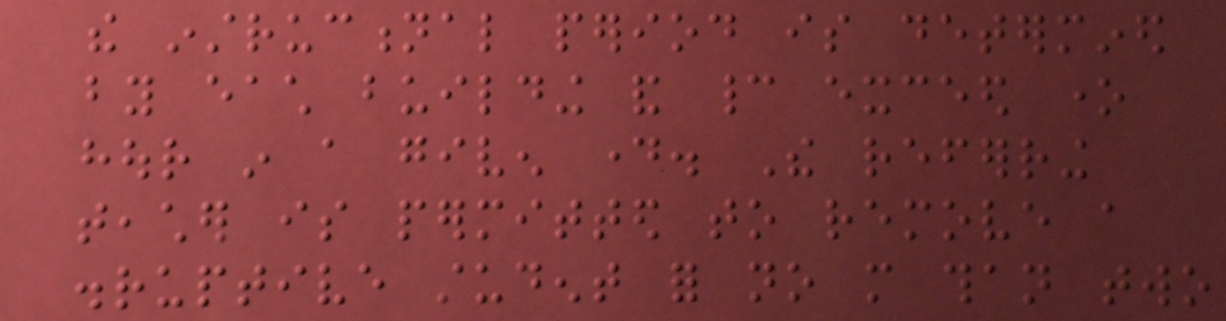the instructional period is determined
by each building and cannot exceed one
hour in a given day. The referring
teacher is permitted to remove a
disruptive student for no more than two
